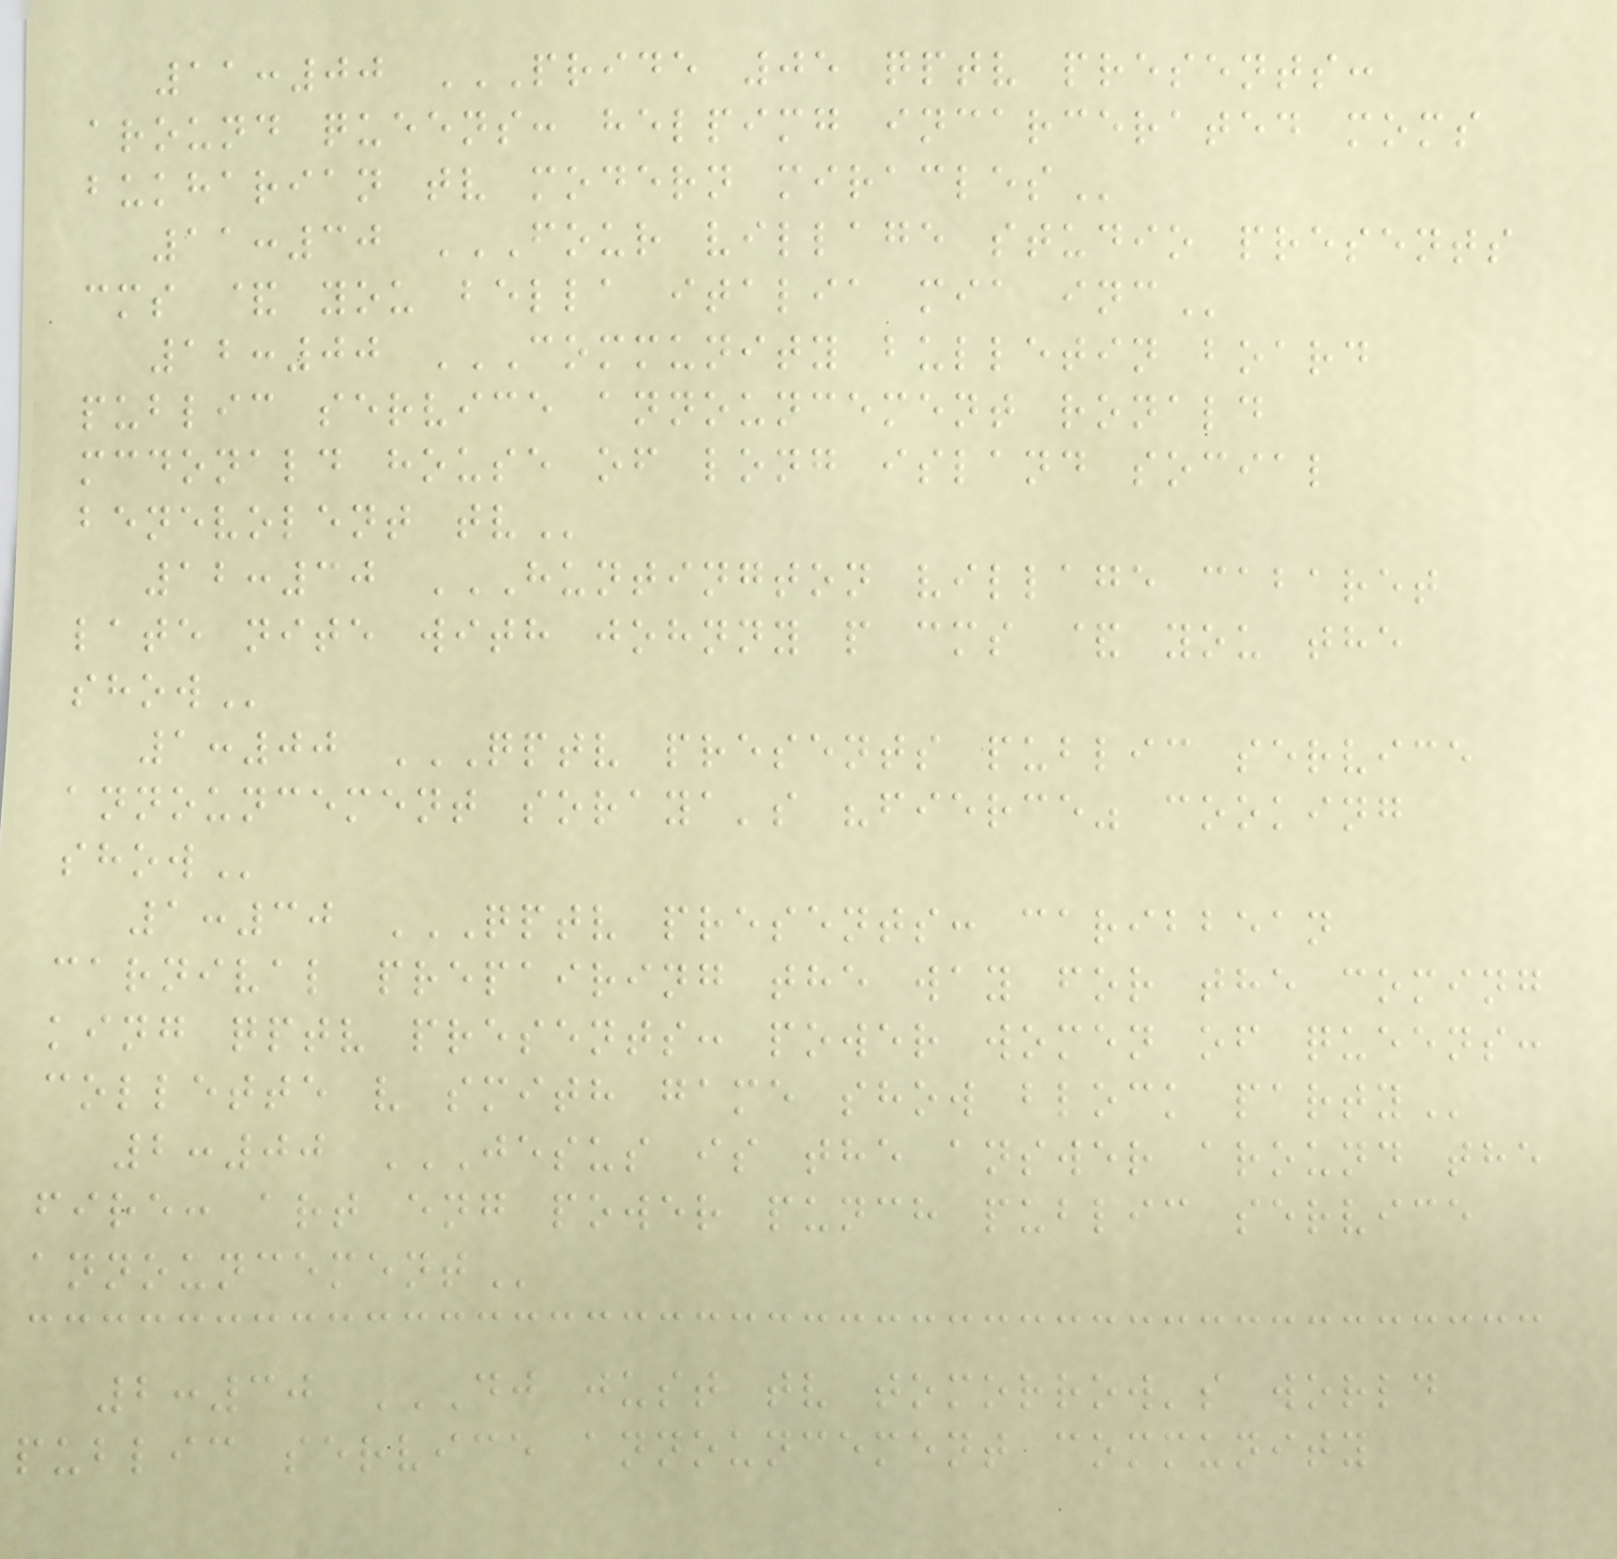11:00 PRIDE 05 QPTV PRESENTS:
AROUND QUEENS: HELPIMG INCARCERATED MOMS
BUKHARIAN TV MODERN MIRACLES
11:30 FOUR VILLAGE STUDIO PRESENTS
CMS & YOU BELLA ITALIA MIA INC
12:00 COMMUNITY BULLETIN BOARD
PUBLIC SERVICE ANNOUNCEMENT RONALD
MCDONALD HOUSE OF LONG ISLAND SOCIAL
BENEVOLENT TV
12:30 HUNTINGTON VILLAGE CABARET
LATE NITE WITH JOHNNY P CMS & YOU THE
SHOW
1:00 QPTV PRESENTS PUBLIC SERVICE
ANNOUNCEMENT SORAYA'S "FIERCE" COOKING
SHOW
1:30 QPTV PRESENTS: CARIBBEAN
CARNIVAL PREPAIRING THE WAY FOR THE COMING
KING QPTV PRESENTS: POWER WOMEN OF QUEENS:
COLLETTE V SMITH GAME SHOW BLOCK PARTY
2:00 JESUS IS THE ANSWER AROUND THE
FIRE: ART ENG POWER PUNCH PUBLIC SERVICE
ANNOUNCEMENT
2:30 DJ JUST TV TOMORROW'S WORLD
PUBLIC SERVICE ANNOUNCEMENT COMMUNITY
